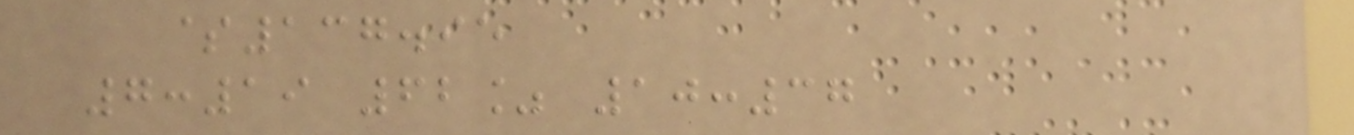$137.95
7:19 62% 10:37
